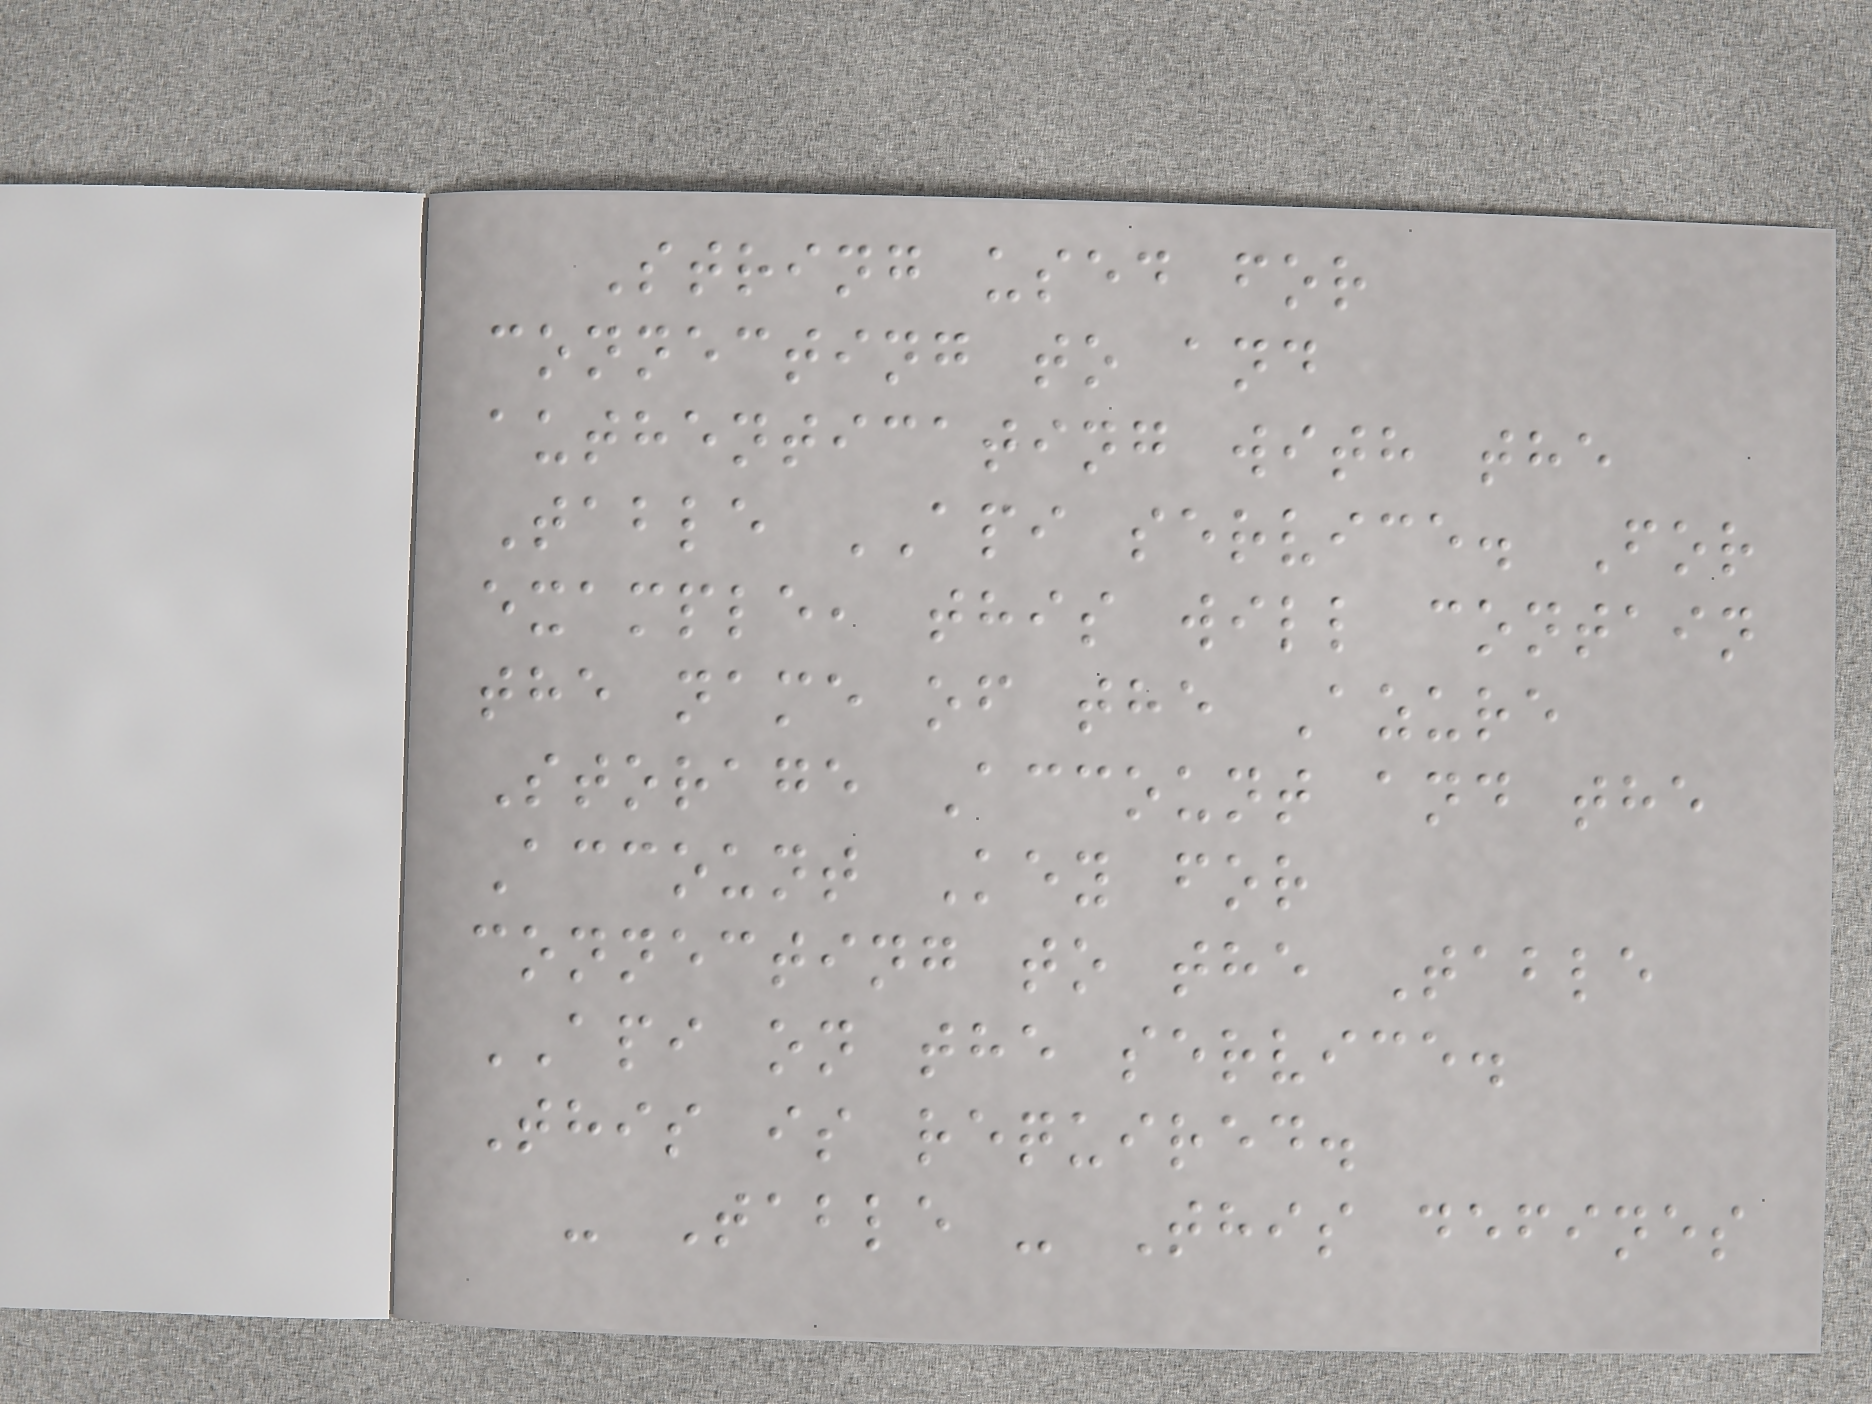String used for
connecting to and
authenticating with the
Table API service. For
example, this will contain
the name of the Azure
Storage Account and the
Account Key for
connecting to the Table
API on the service.
This is required.
- Table - This defines
